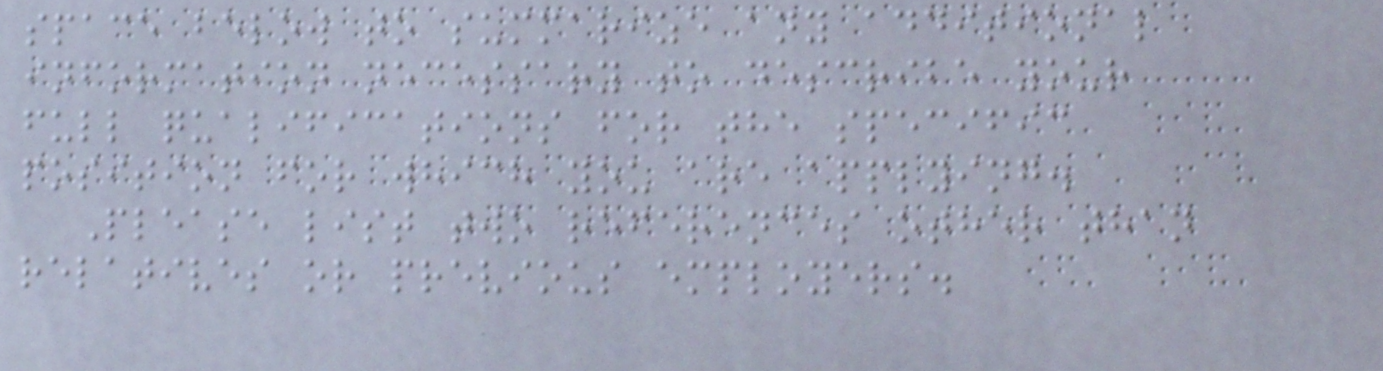space below to summarize any additional
information necessary to describe your
full qualifications for the specific
position for which you are applying.
Please list two references other than
relatives or previous employers.
